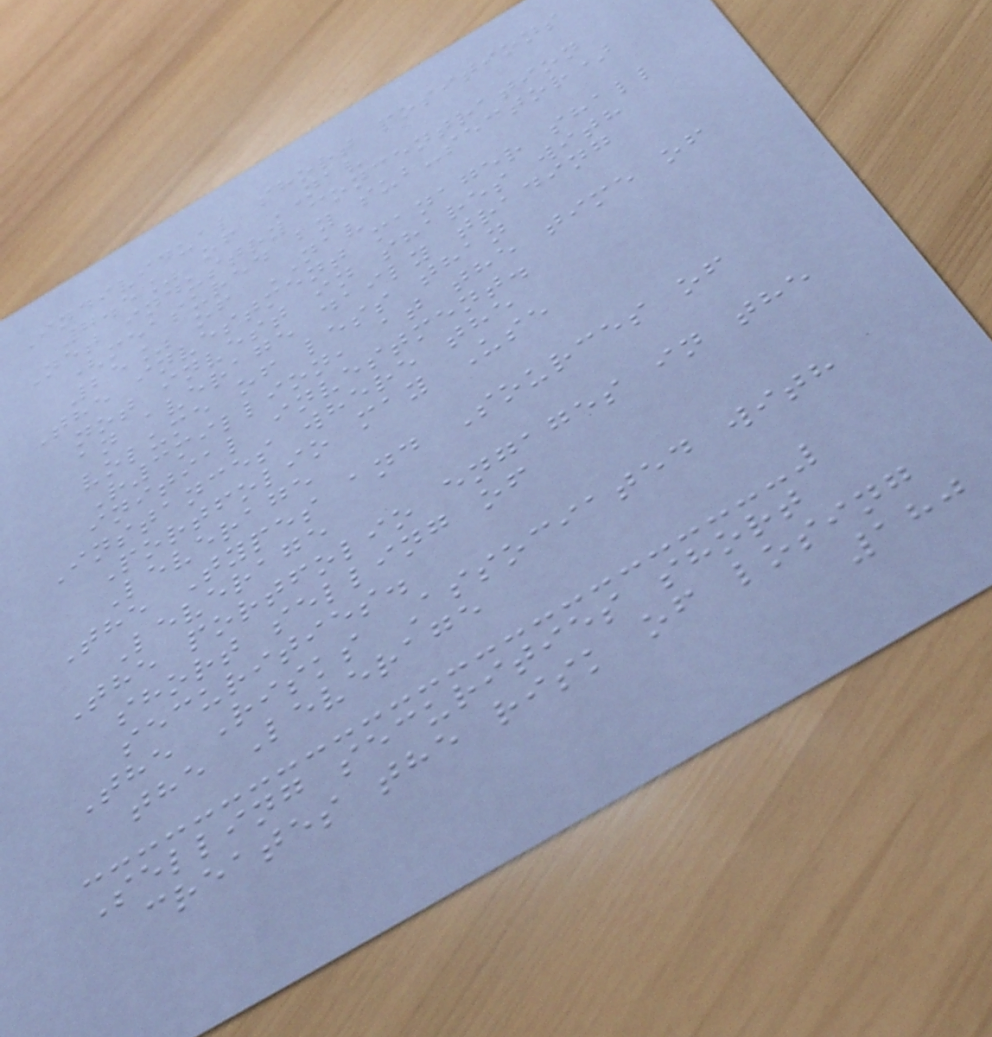Individual short positions
7.5% of NAV
Net industry concentration
(measured by sub-sector)
25% of NAV
The investment manager shall
not invest in shares with
an average daily trading
volume of less than
R3million, at the time of
initial investment.
Instances where the
Portfolio may Use
Leverage
The Types and Sources of
Leverage
The portfolio engages in the
short selling of
securities.
The Risks Associated with
the Leverage
Selling securities short
creates the risk of losing
180
